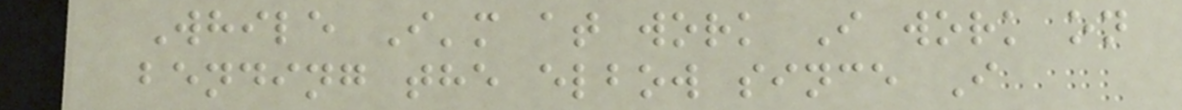While I'm at work I work on
bending the elbow since I
